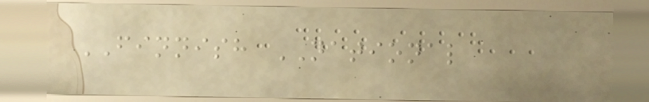FINNISH NATIONAL
